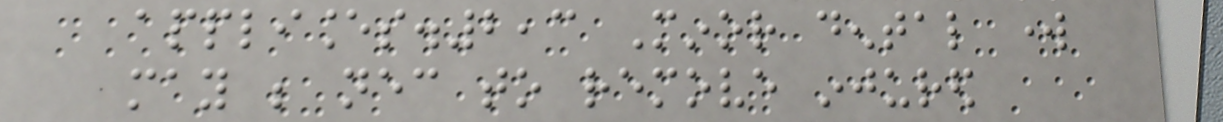appliances.2,3 Minor dental work
may be necessary to remove injured
